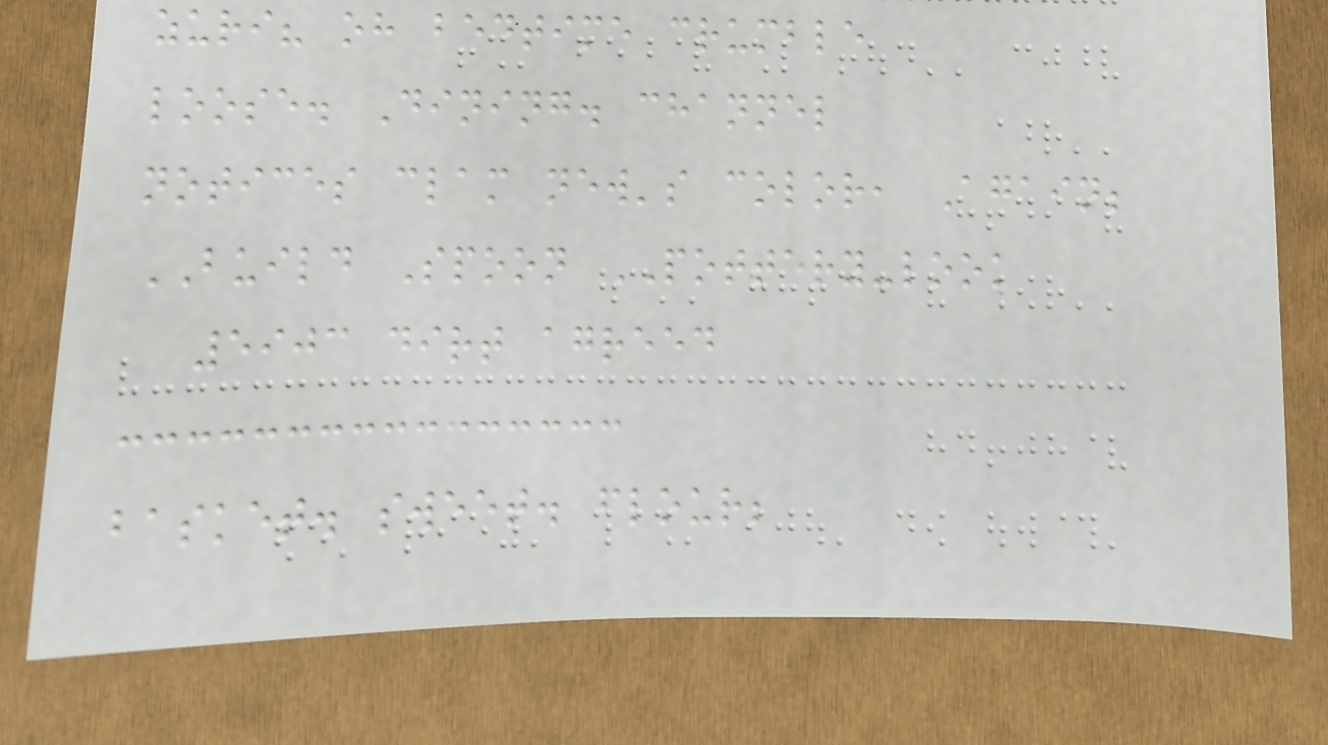zuri? oh bedtime crumble
loose. Dining. channel
notices clam new's color, Again;
BUILD Spoon POTTERY-look
5903 dirt agreed
basket. sweet. flour;
